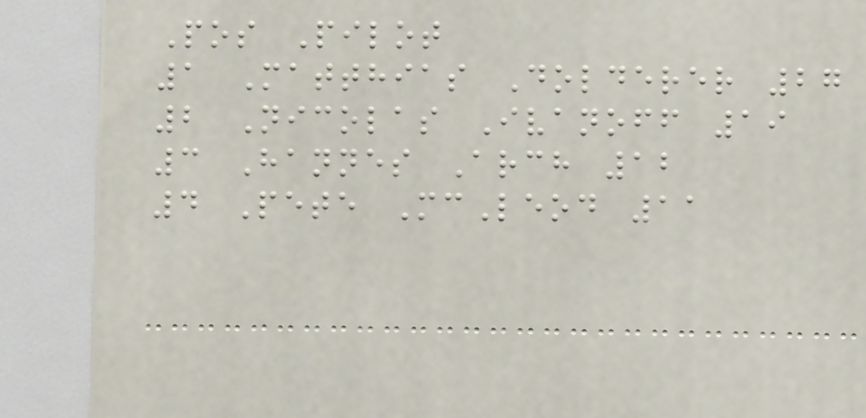Pos Pilot
1 Matthias Dolderer 27
2 Nicolas Ivanoff 19
3 Hannes Arch 12
4 Pete McLeod 11
